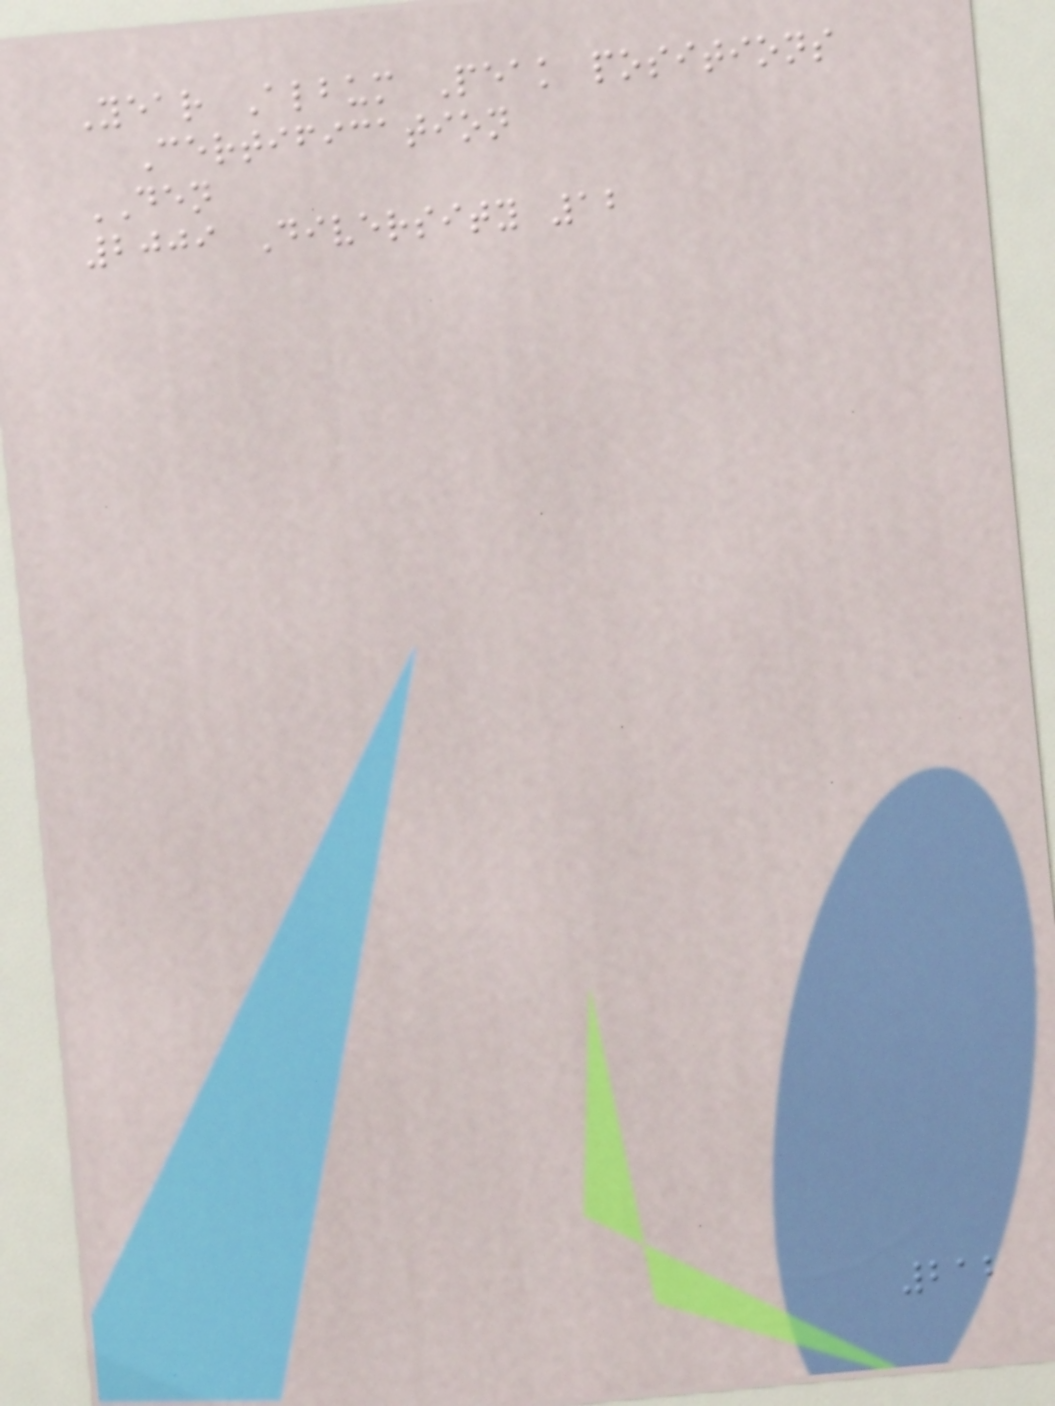Year Album Peak positions
Certification
DEN
2009 Diversity 12
212
